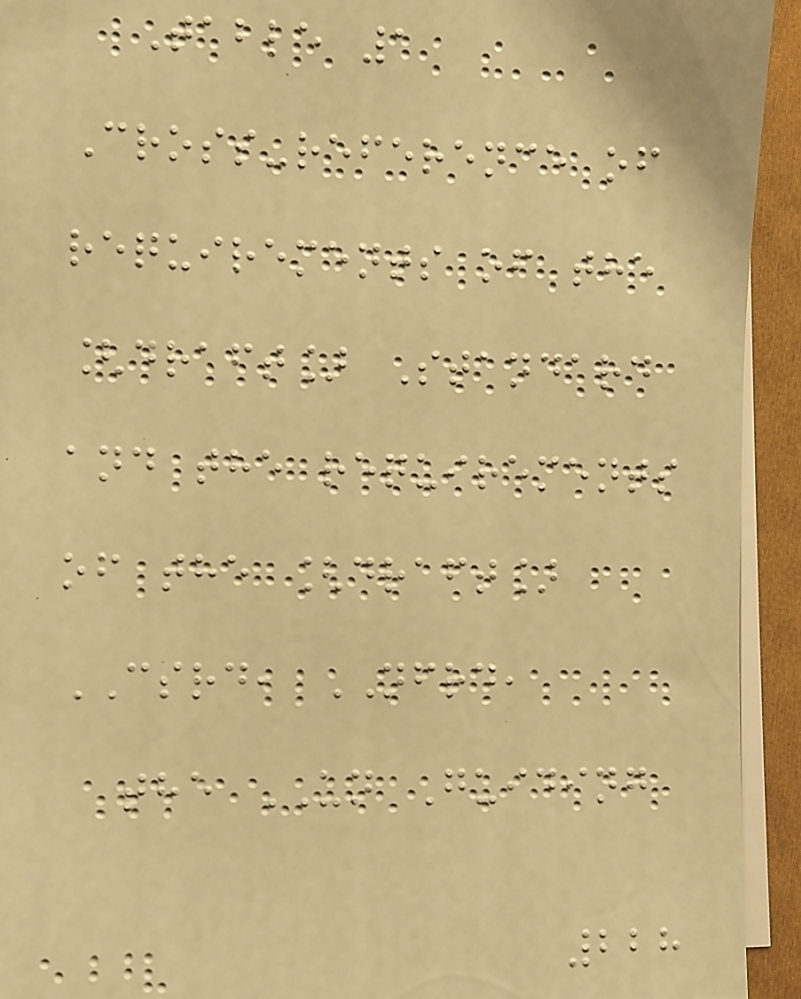Table 1
Cross-reference of
requirements of the
[draft] Standard
and the requirements
of the [draft]
CSRD, NFRD,
the UN Guiding
228
